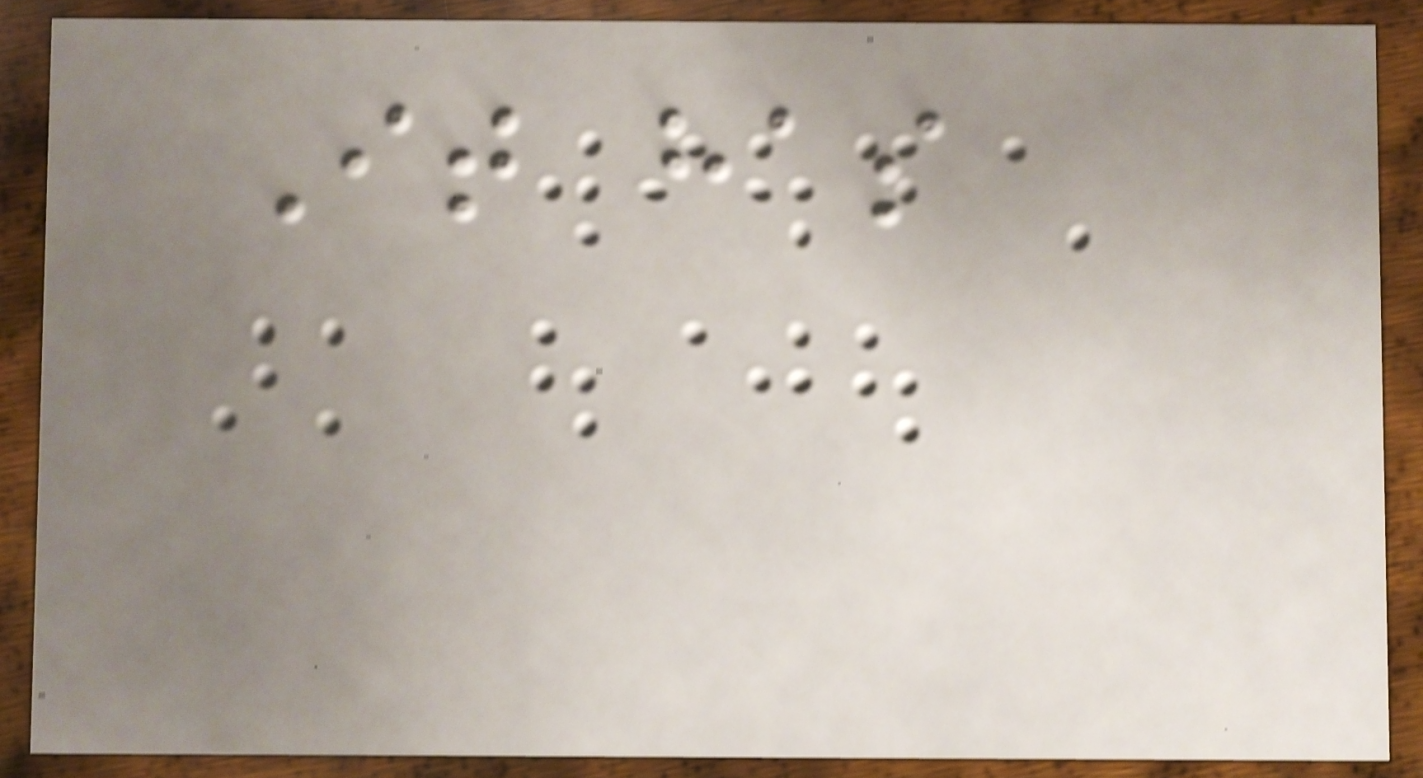It has
